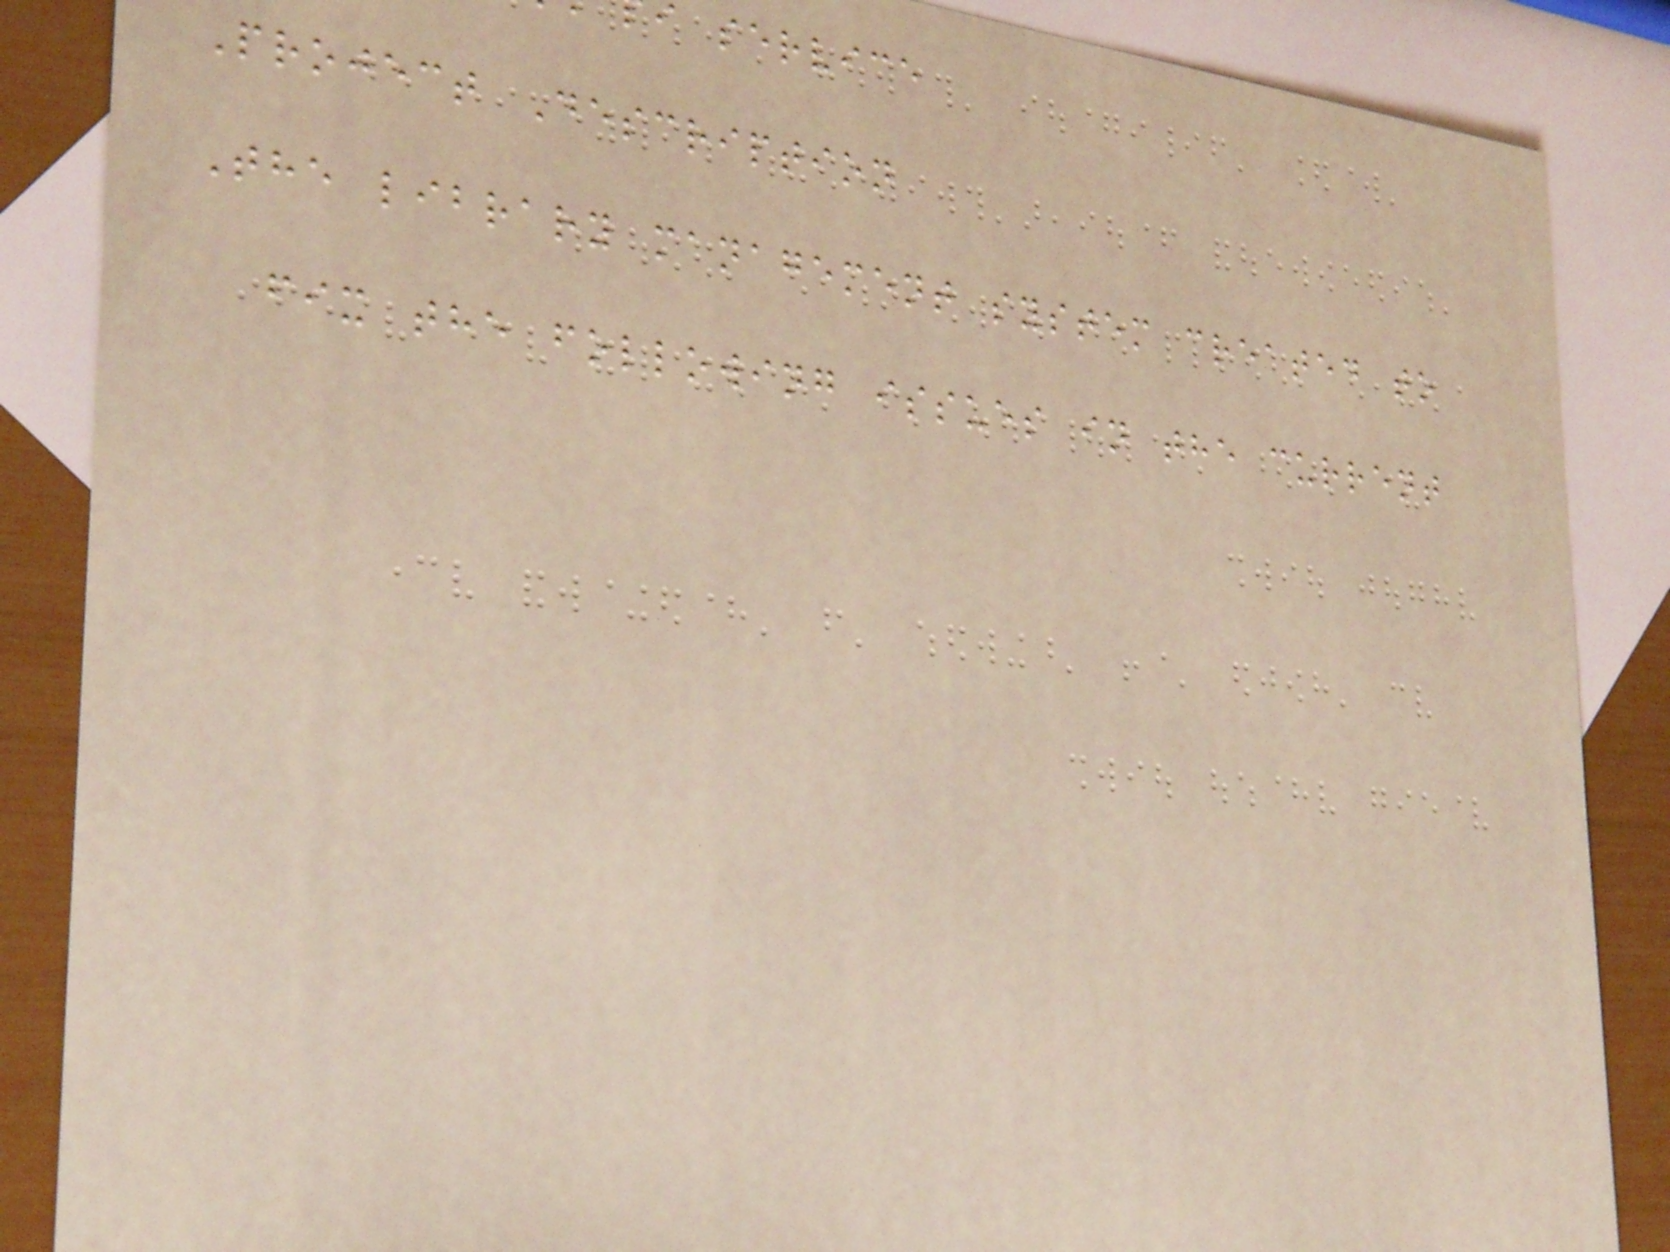service
Project Description
The library management system created to
fix the following issues in the current
